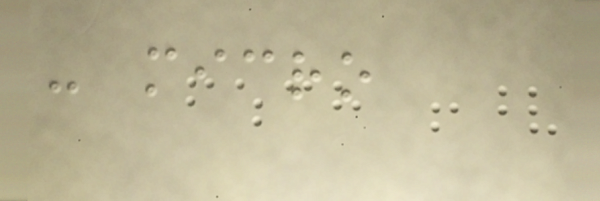- micro
